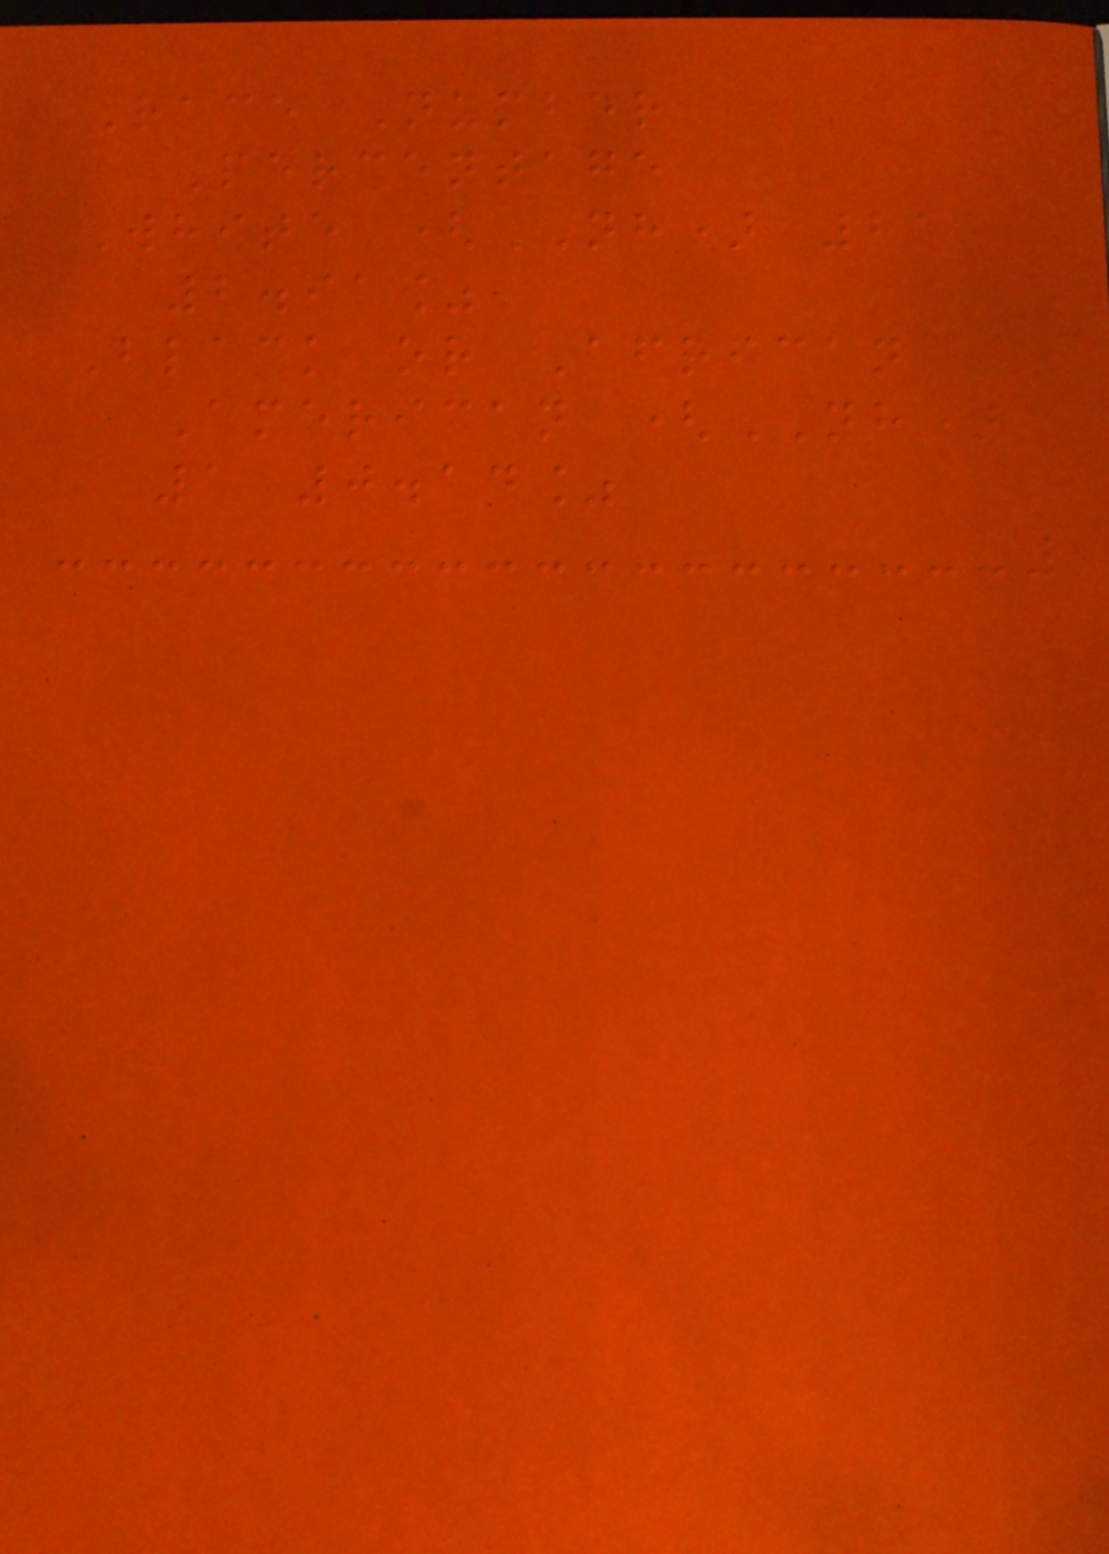Race Number
Percentage
White (NH) 21
2.91%
Black or African
American (NH)
1 0.14%
